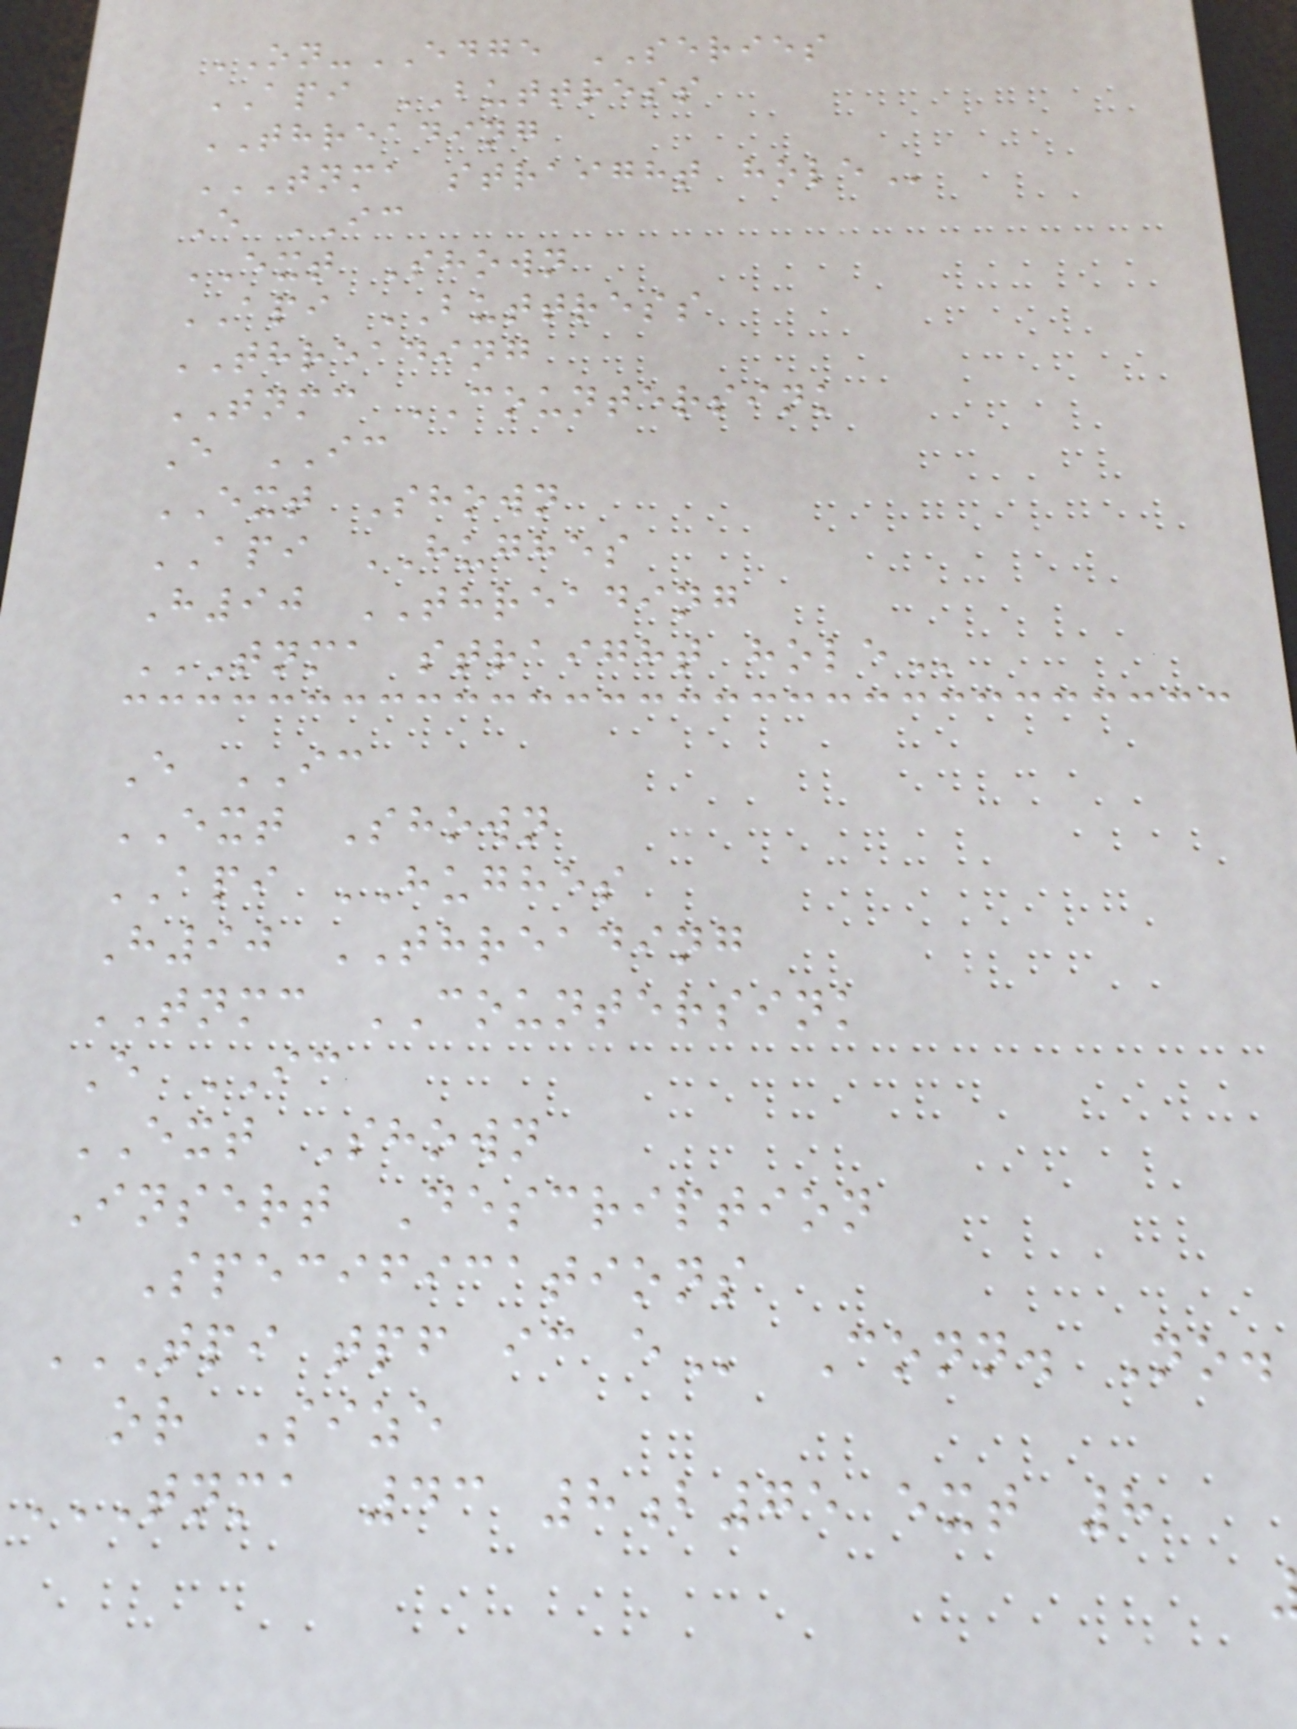ON-EDGE SERIES
API BUTTRESS
THREADING
TNMA STRAIGHT HOLE
E IC
EXT Shown
API BUTTRESS
THREADING
TNMC COUNTERSINK
E IC
EXT Shown
API HUGHES
H90 THREADING
TNMA STRAIGHT HOLE
E IC
EXT Shown
API HUGHES
H90 THREADING
TNMC COUNTERSINK
E IC
EXT Shown
Insert Description
Specifications
TPI TPF IC E Conn. No.
or Size
TNMA 43 8B75 EXT 8
